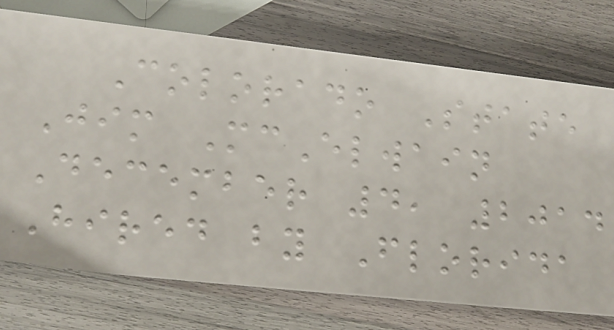Colorado State
Jim McElwain
December 4, 2014
Hired by Florida
